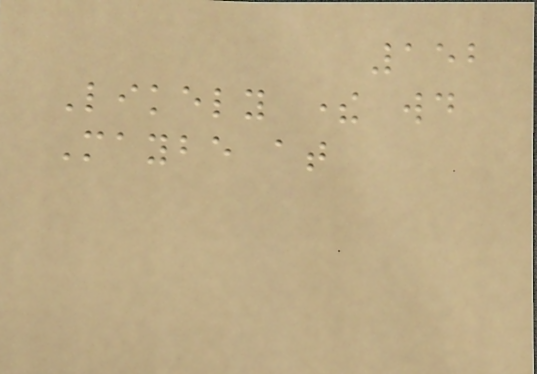152
Likely there would
Maybe at
